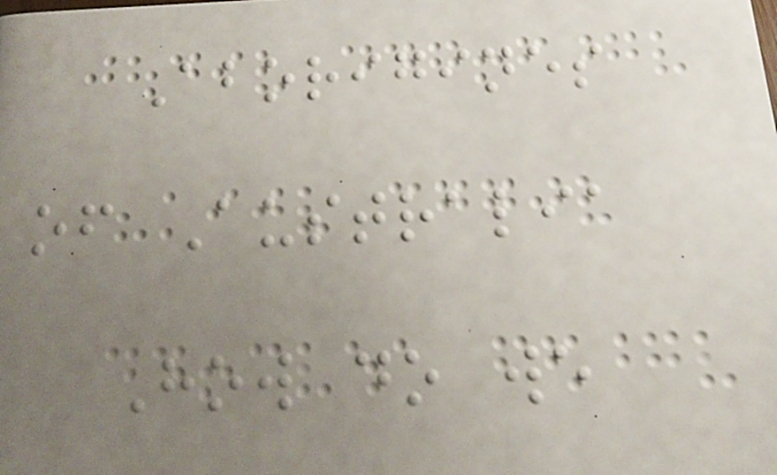Aborigines
of Australia
How do we
